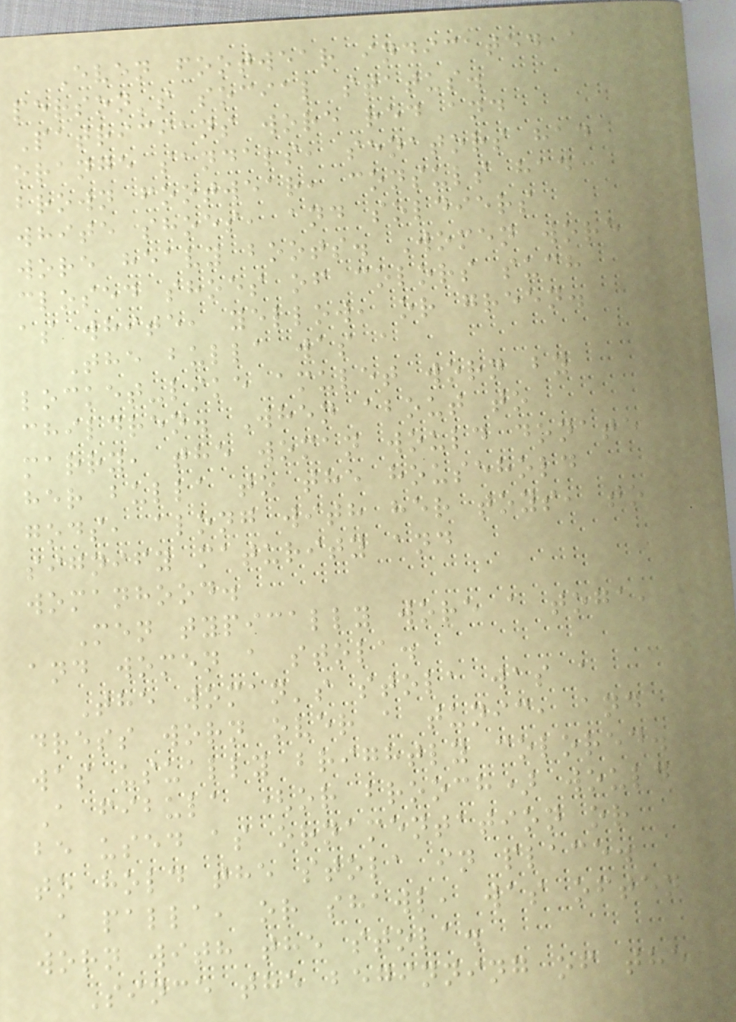Even footwear indicated a
person's social status.
Patricians wore red and
orange sandals, senators had
brown footwear, consuls had
white shoes, and soldiers
wore heavy boots. Women wore
closed shoes of colors such
as white, yellow, or green.
The bulla was a
locket-like amulet worn by
children. When about to
marry, the woman would donate
her bulla to the household
gods, along with her toys, to
signify maturity and
womanhood.
Men typically wore a toga,
and women a stola.
The woman's stola was a
dress worn over a tunic, and
was usually brightly colored.
A fibula (or brooch) would
be used as ornamentation or
to hold the stola in place.
A palla, or shawl, was often
worn with the stola.
Since the beginning of the
